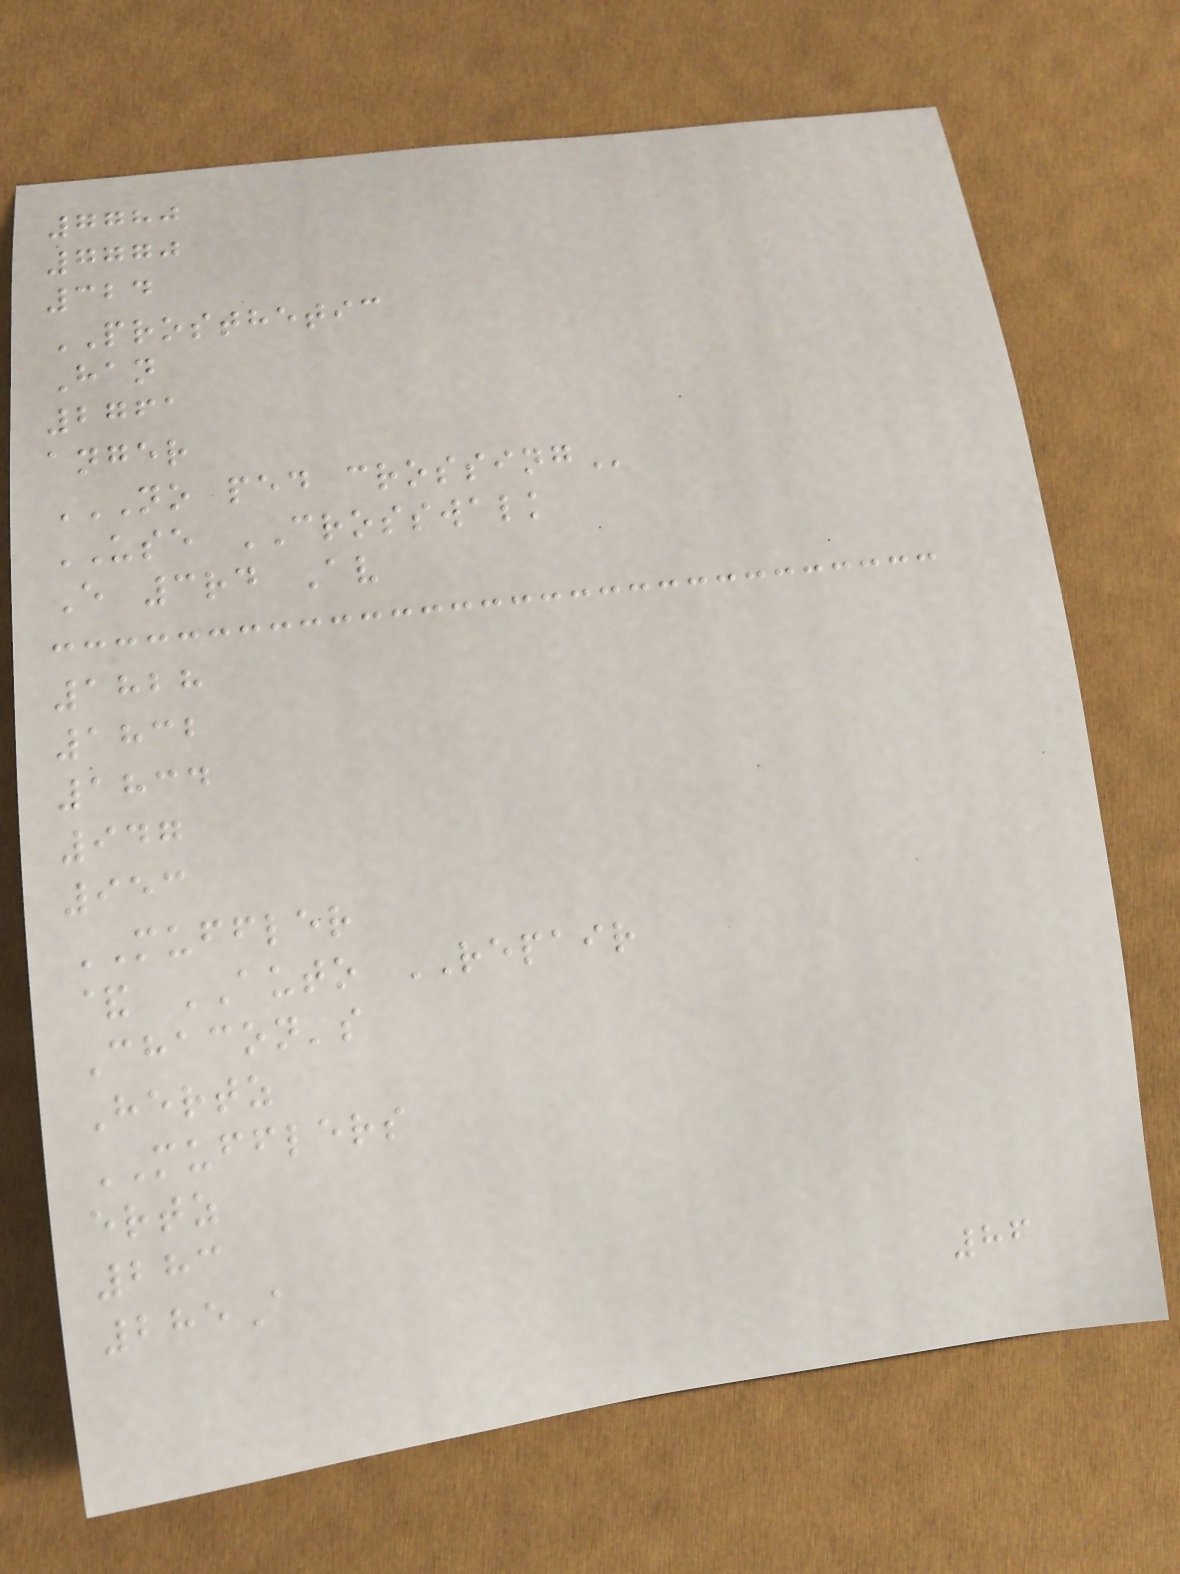7780
7770
324
PROSTHETIC
Han
2761
anger
NO PED CROSSING
USE CROSSWALK
E 3rd Av
1828
1832
1834
947
953
MUFFLER
& AUTO REPAIR
Chacon's
Hertz
MUFFLERS
ertz
283
285A
86
